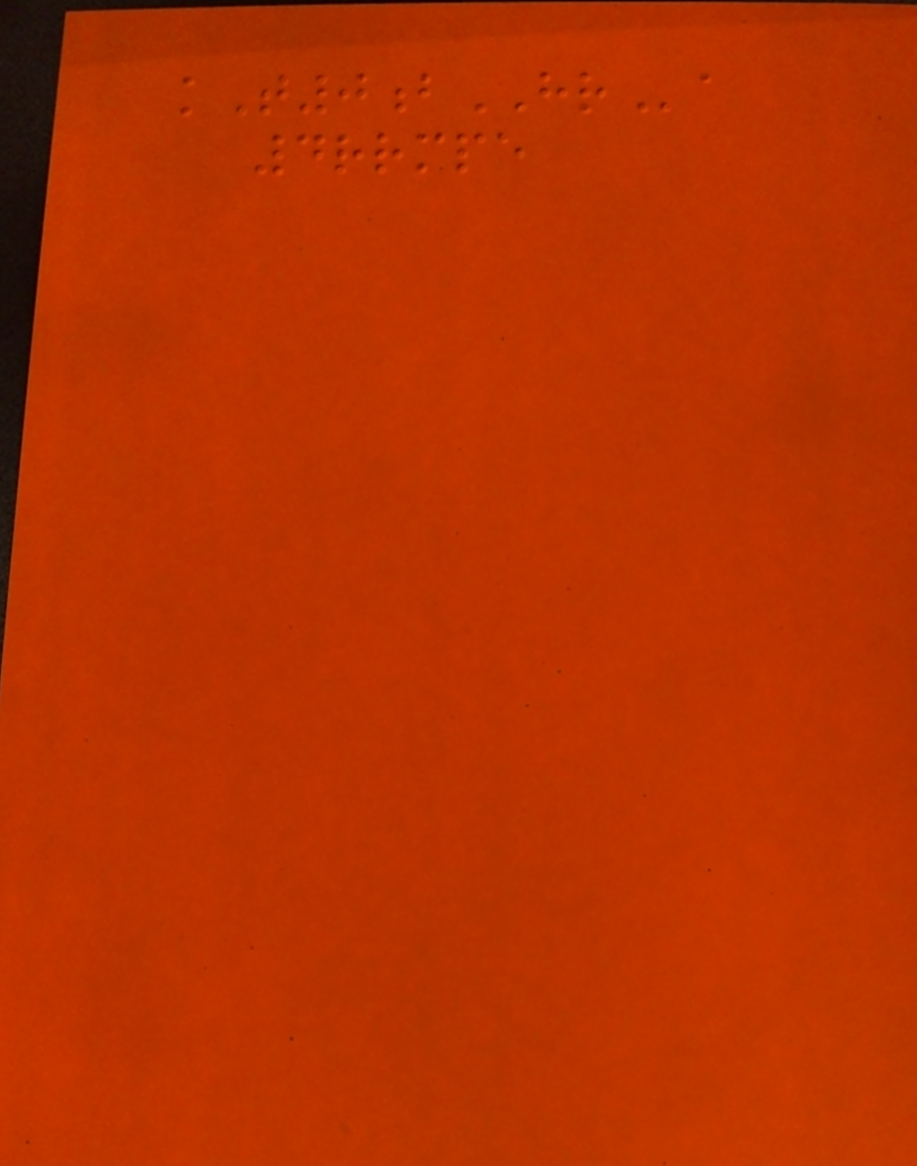kT0bHRa
4rrmpe
